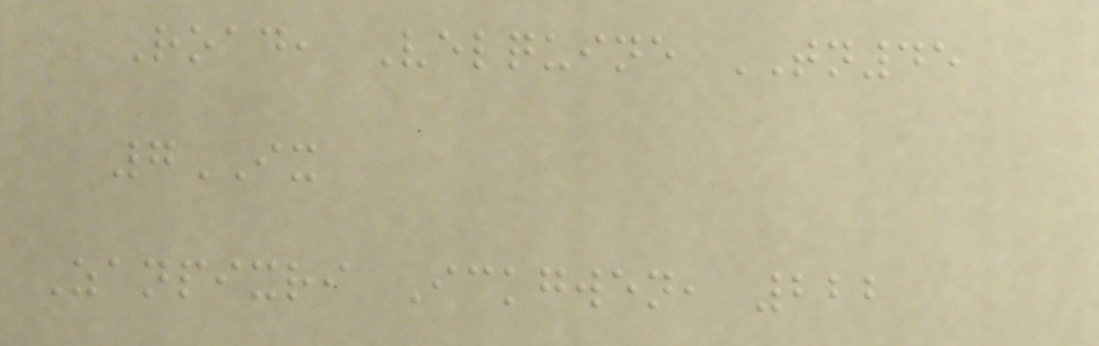Road, Velquine TN45
7IX
Zanpixri Ickgwen, 222
